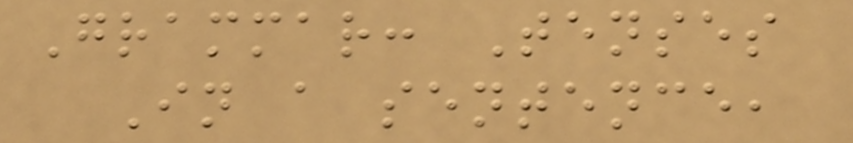Grammar: Tenses
In a sentence,
